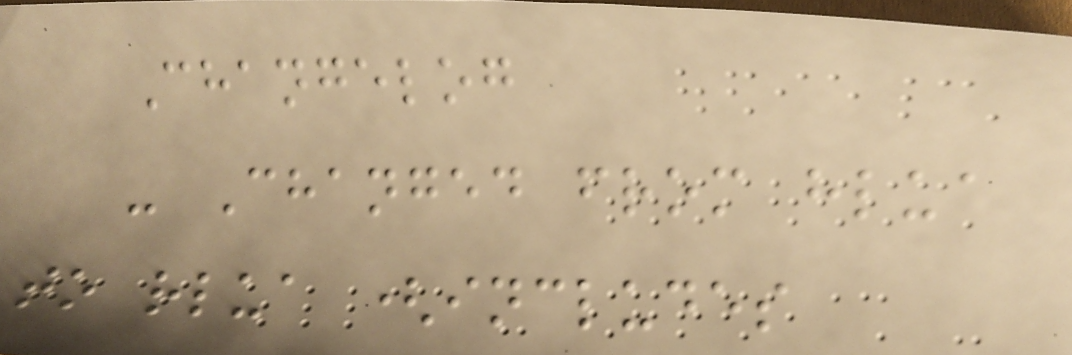Changelog
- Changed from hlua
to rlua (includes
